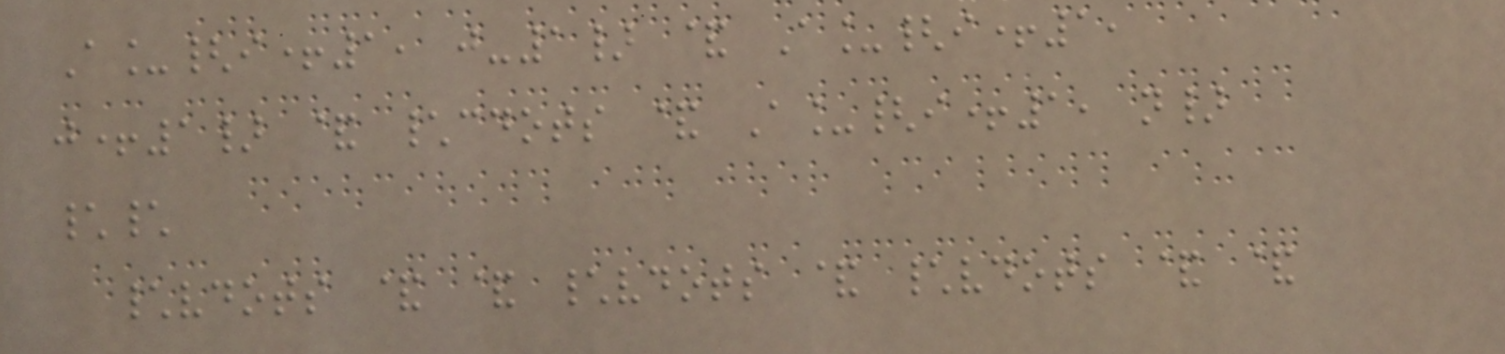A_{i+1, j-1} & A_{i+1,
j+1} & \cdots & A_{i+1, n}
\\
\vdots & & \vdots & \vdots & &
